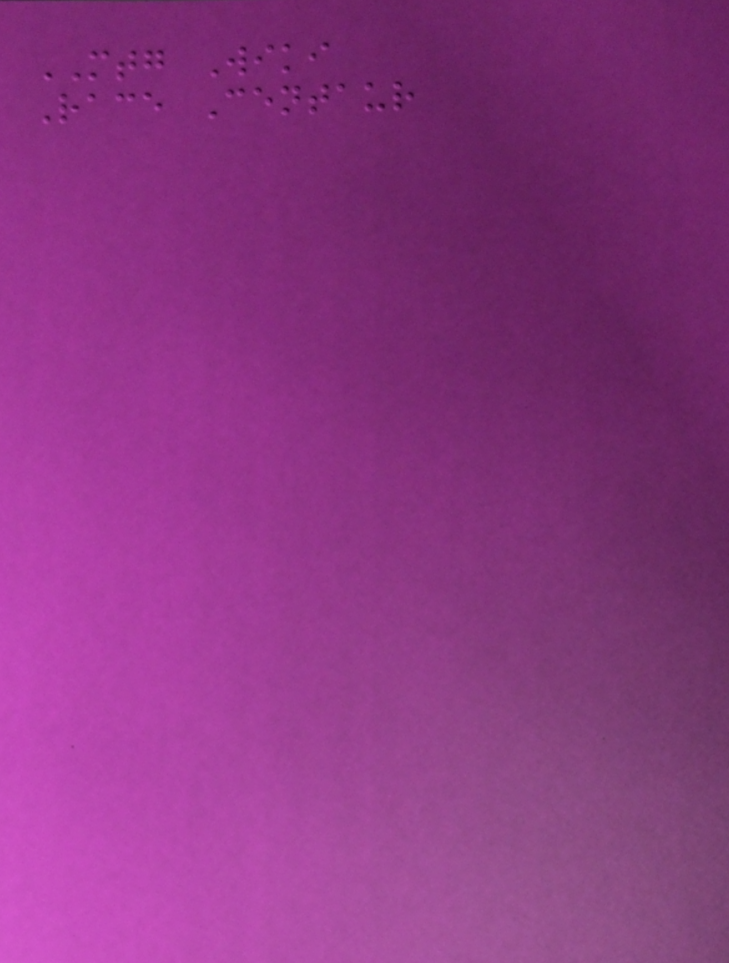MTG Wiki
Race Centaur
